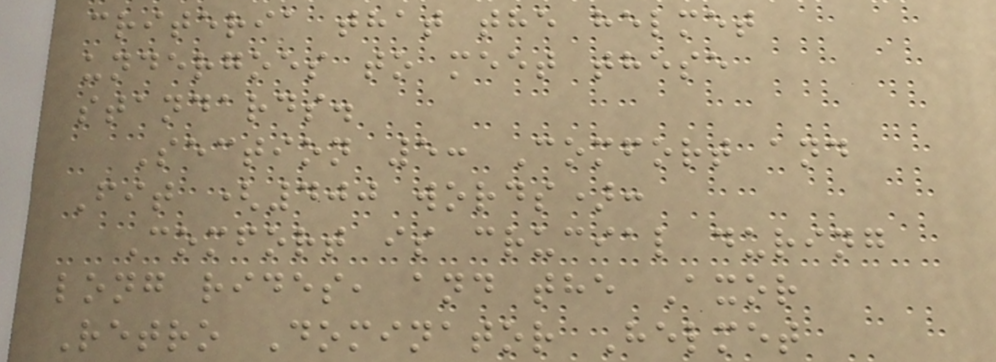criteria that the helmet
undergoes to meet these
standards.
Section 5: Comfort and
Fit (400 words):
Comfort is crucial during
long rides, and the Axor
Retro Dominator Helmet
